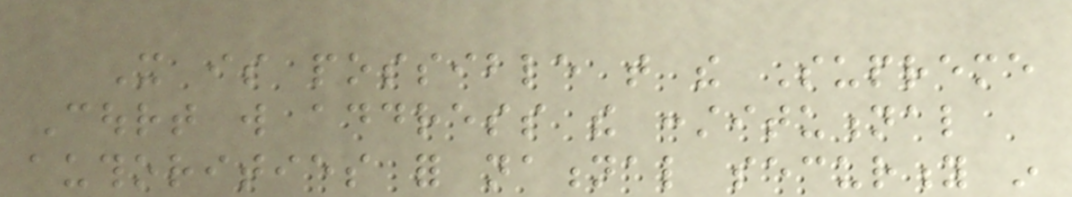It is possible that the Supreme
Court will address the constitutional
authorities for national security in
